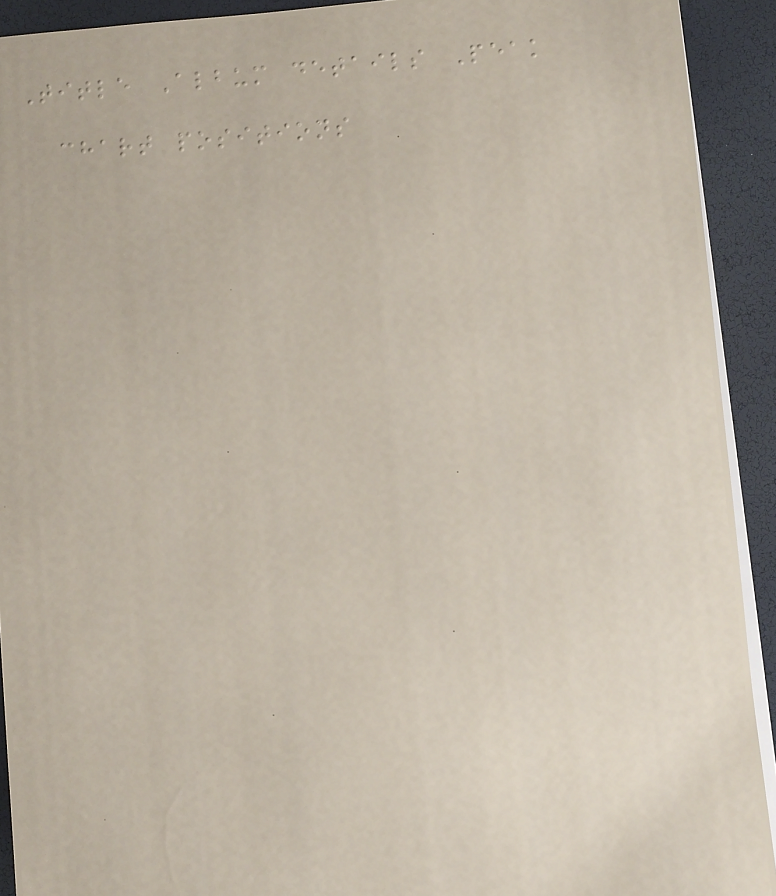Title Album details Peak
chart positions
